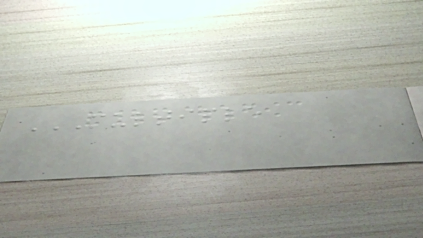MULTIPLE
